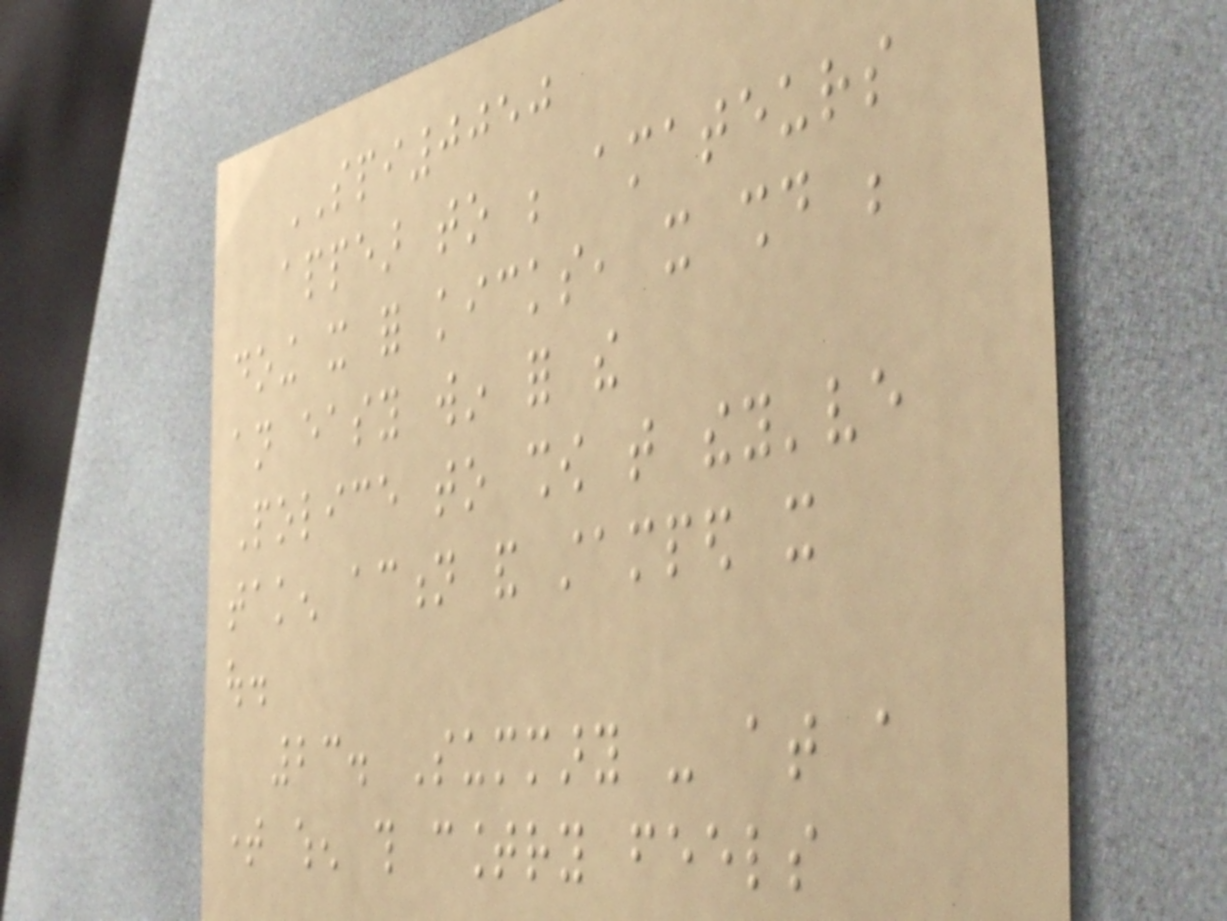SPI0050
appear to be amateurs
doing it for kicks, it should be
an easy win for the
Police to show that they've
taken action and stamped it
out.
23. Summary - at a
time when this country feels
